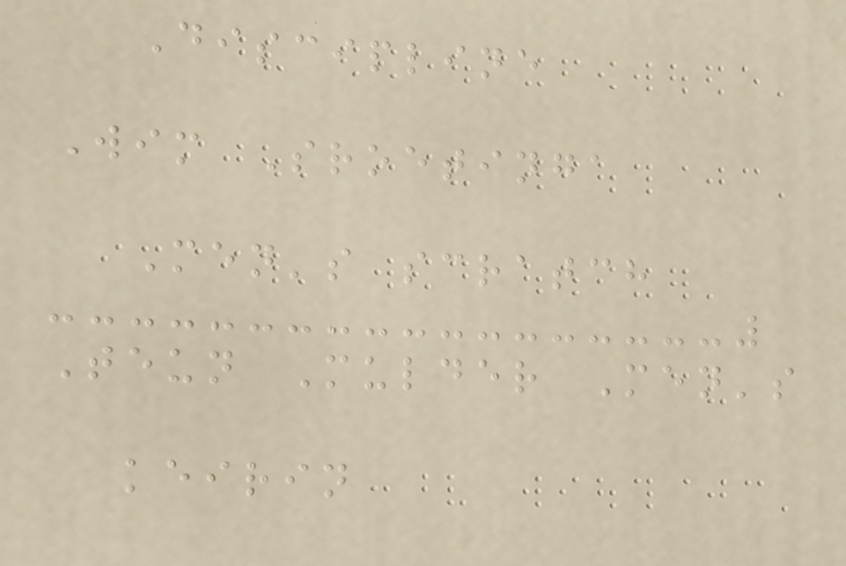Discipline
Wim Sroetinga
Men's scratch
Teun Mulder Men's
keirin
